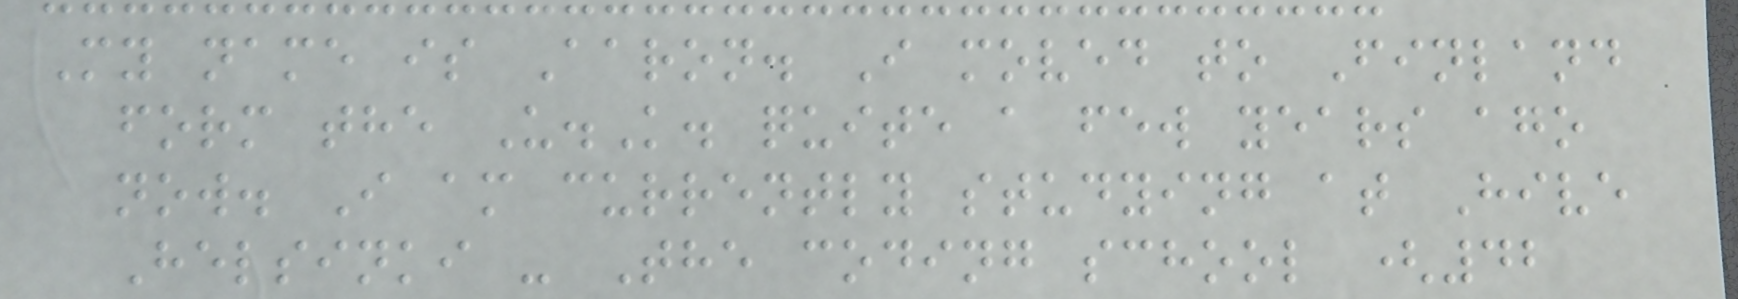My name is Aaron. I moved to Finland
form the U.K. quite a few years ago
now. I am currently studying at Hive
Helsinki - The coding school (42
